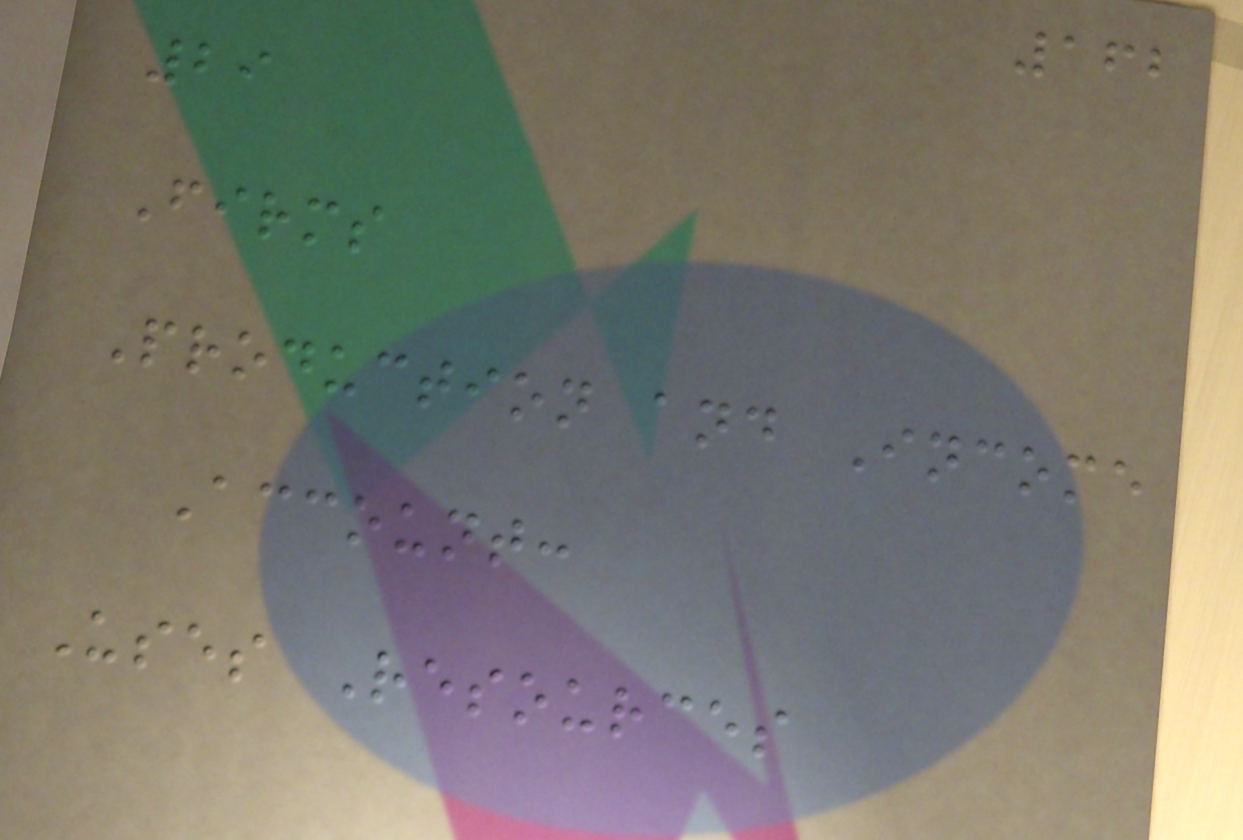162
29
Firms
Production and Income
Account:
Uses Resources
